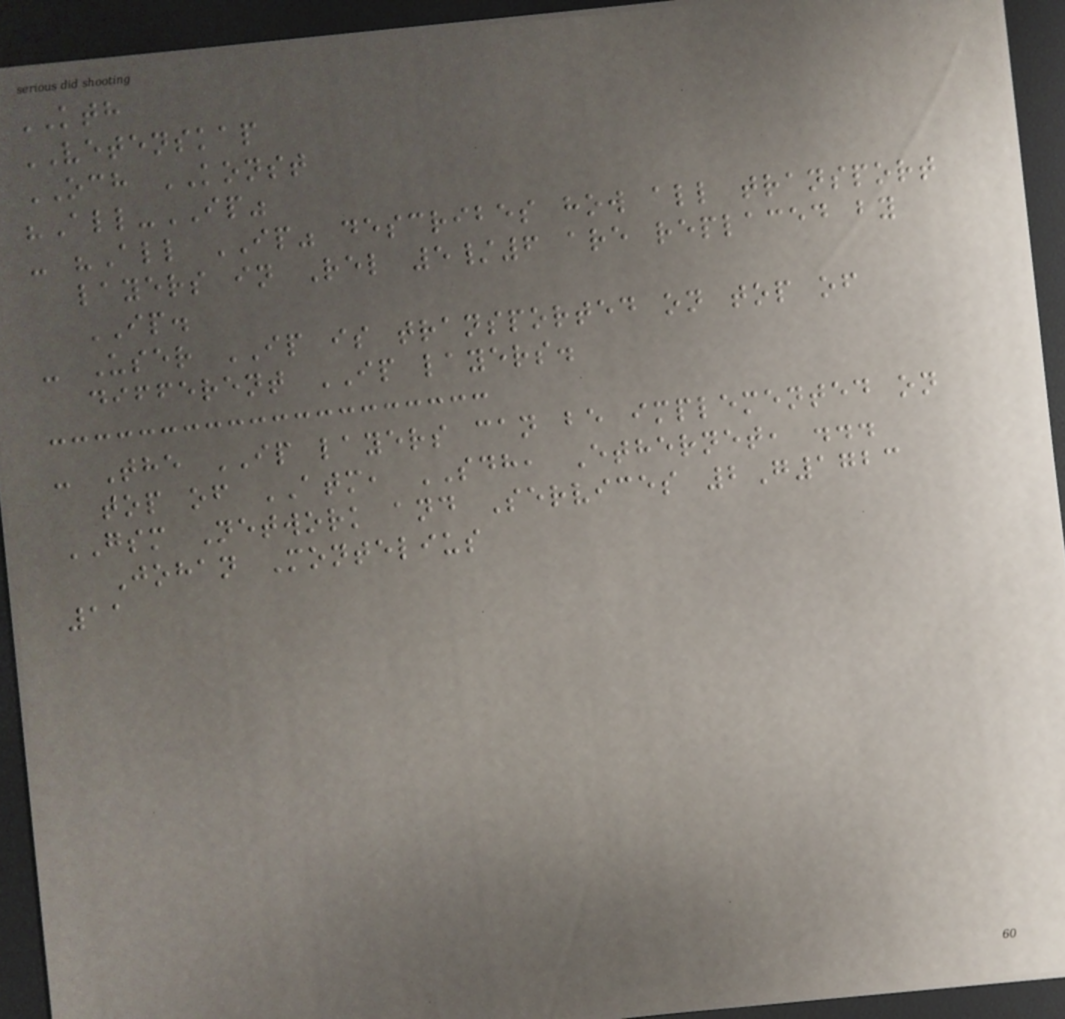KTH
VETENSKAP
OCH KONST
"All-IP"
- "All IP" describes how all transport
layers in Rel 5/6 are replaced by
IP.
- User IP is transported on top of
different IP layers.
- The IP layers can be implemented on
top of ATM, SDH, Ethernet, ...
GSM Network and Services 2G1723
Johan Montelius
11
